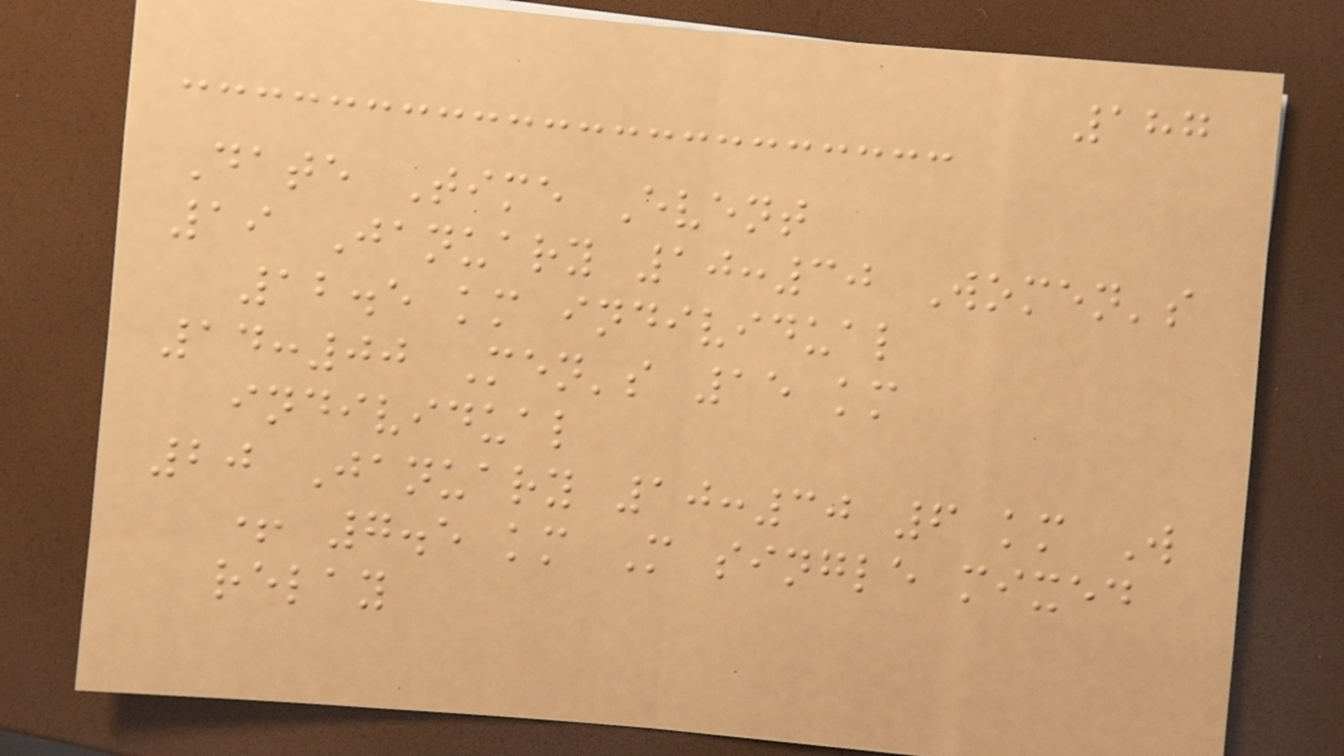187
Date Time Event
19 January 10:30 Women's
12.5 km individual
14:00 Men's 15 km
individual
20 January 10:30 6 km W
+ 7.5 km M single mixed
relay
